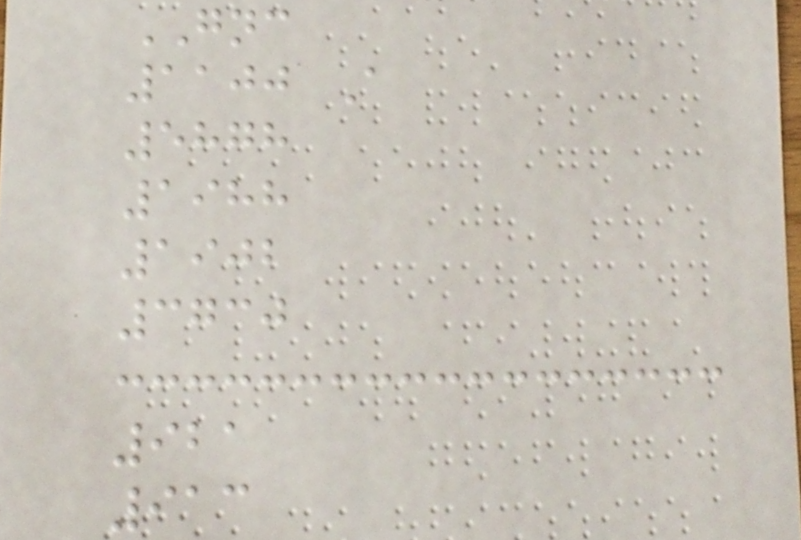GNC
1100 A
5878
1988
1902
3730
921
913
